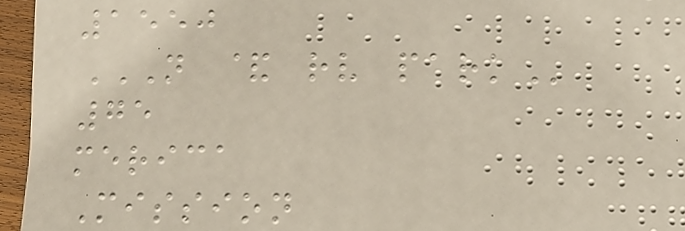1550
N & RV PARK
75
merica
Mission
